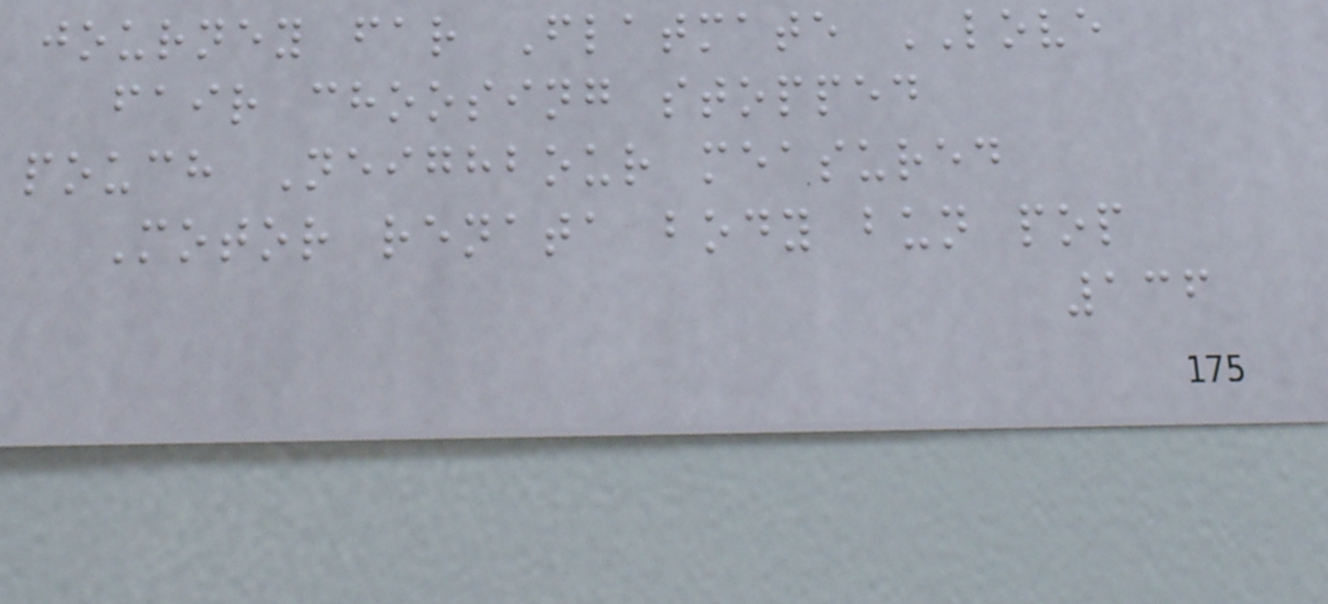journey far Flatmate LOVE
fair choosing stopped
pouch Neighbour measured
Motor renata body bun pop
136
